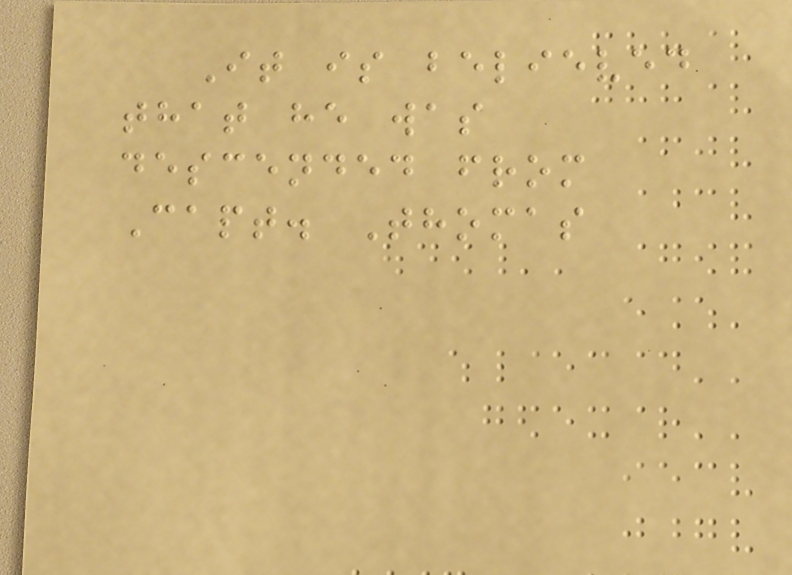It is believed
that he was
descended from
Capt. Thomas
